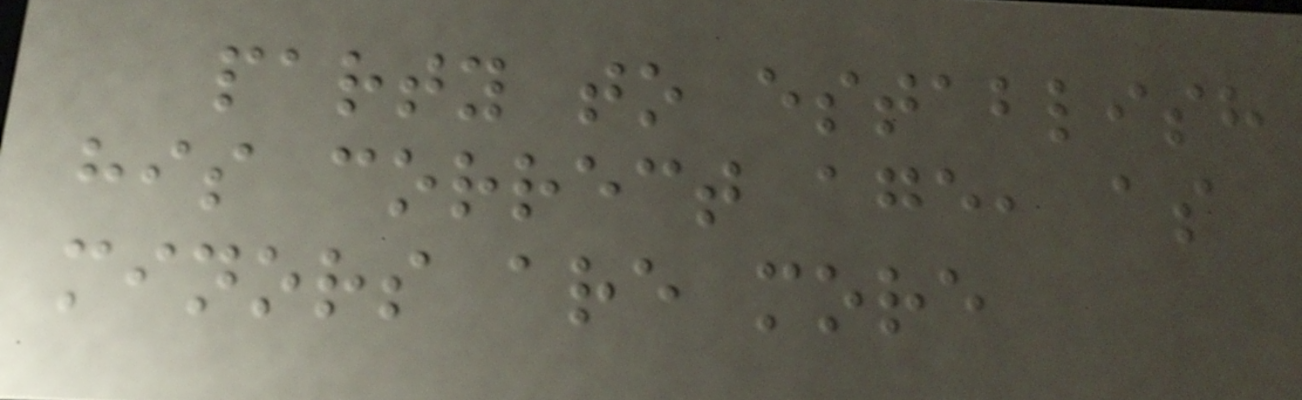party to establish
his correct age, as
minors are more
